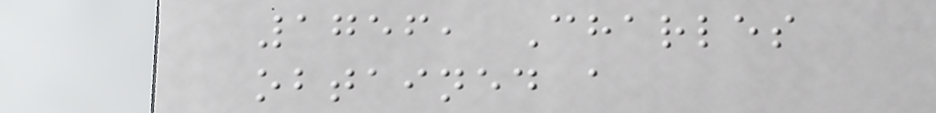1756, Charles
obtained a
